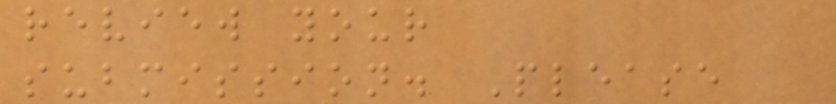review your
submission. Please
